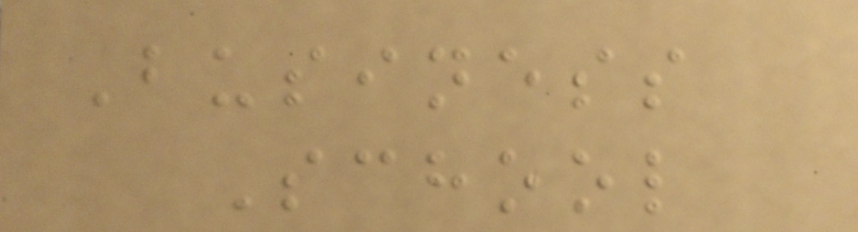Business
School
